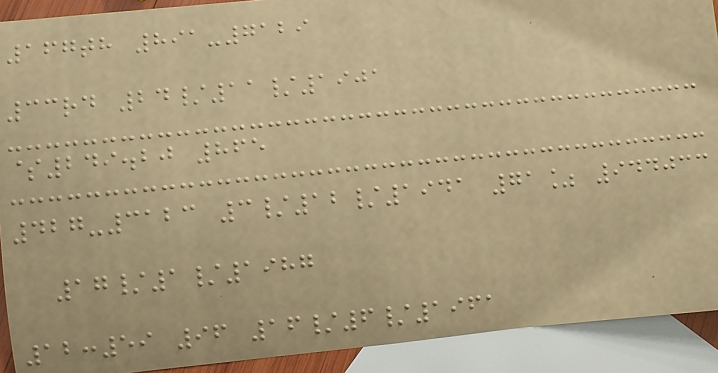167th 891-7129
33rd 24/11/1901
$249.20 865
427-3123 3/12/1941 71% 944033
17/1/1987
12:59 96 16/6/1961
